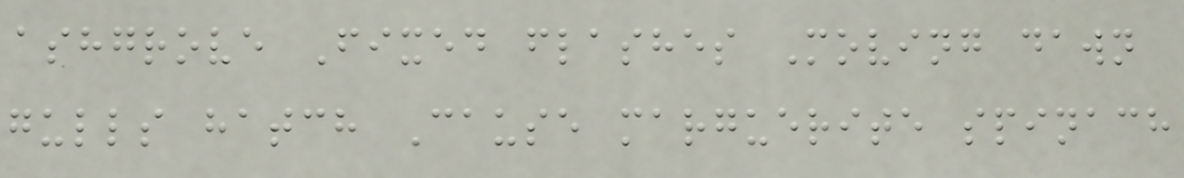ashgrove Fixed flashes Moving dawn
gulls hatch Cause marguerite spinach
